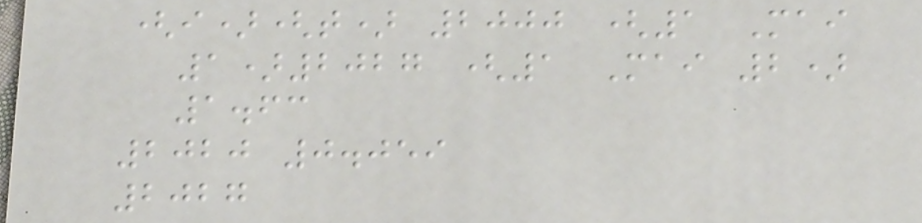(i)(t) 2000 (1 Mai
1)2027 (1 Mai 2)
1.63
2020 0.059
2027
